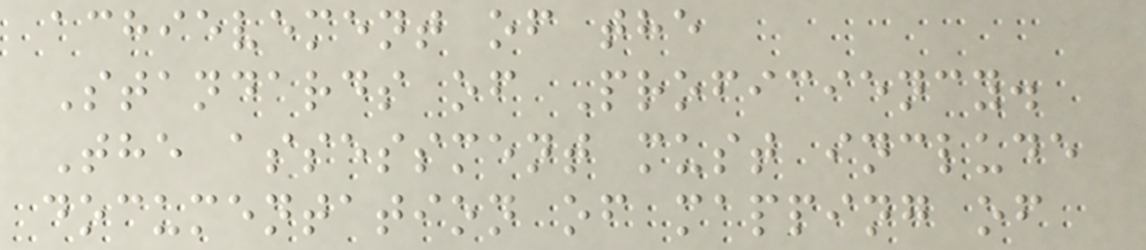achievement of the
Standards of Proficiency.
The assessment must include
documentation of mapping of
